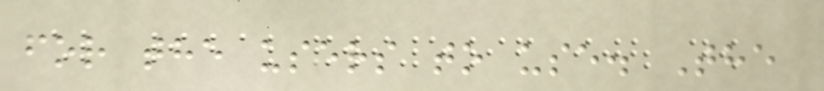for the users to use. The
